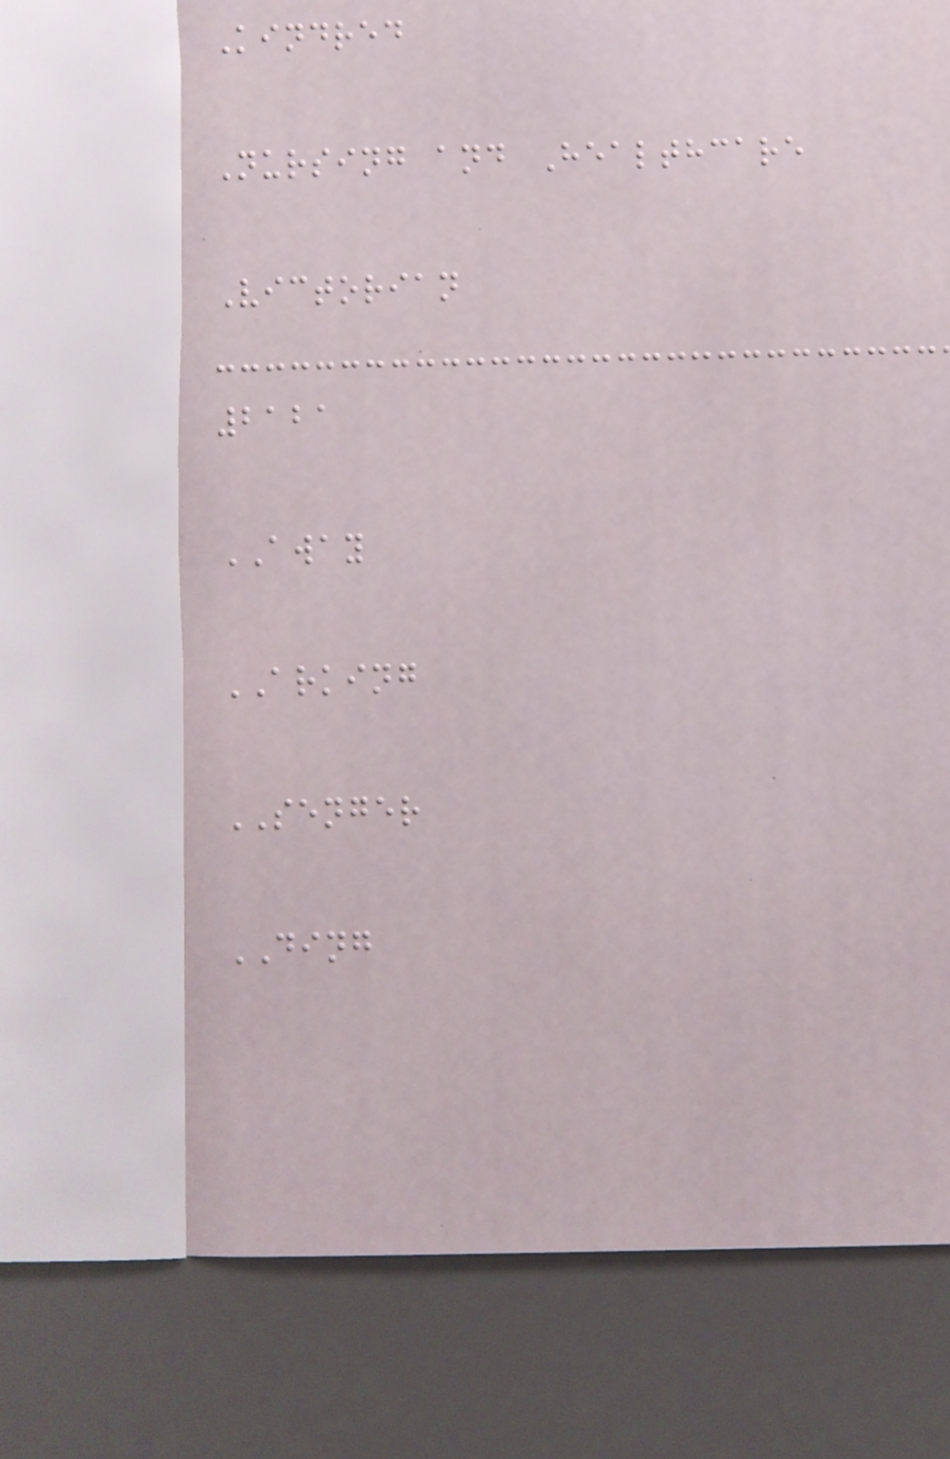Kindred
Nursing and Healthcare
Victorian
2121
AWAY
ARKING
SENGER
DING
